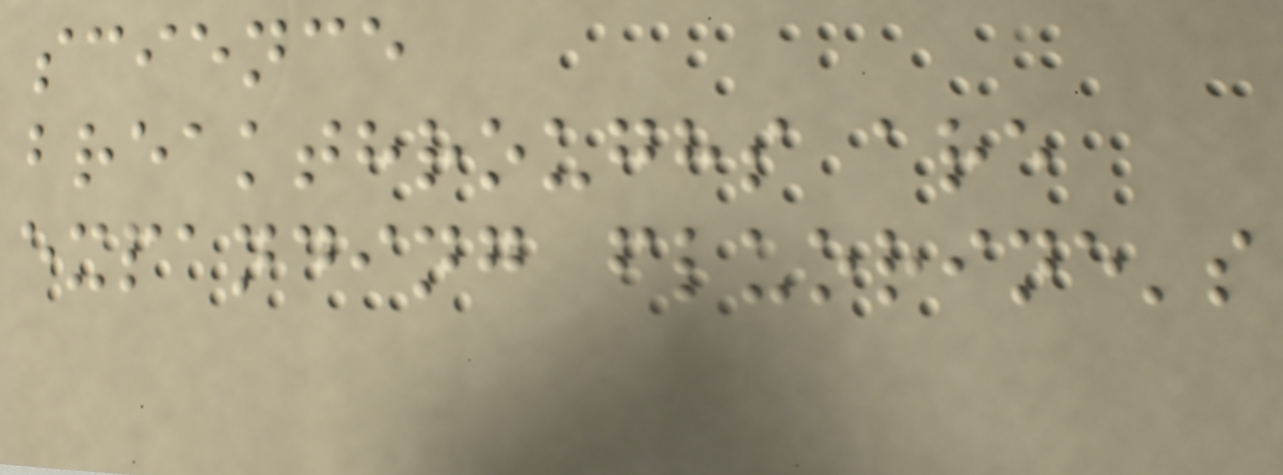science
breakthroughs are
expanding fluorine's
